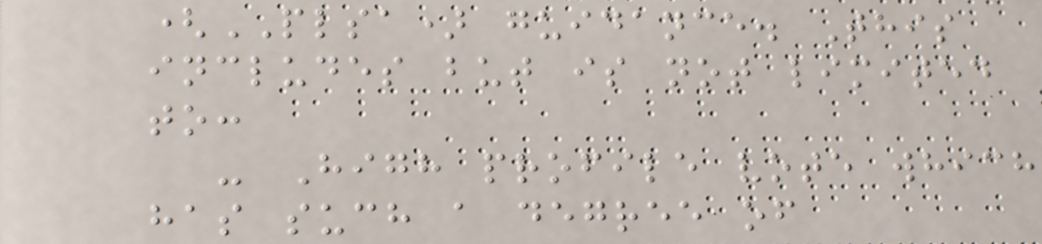(PLSA) guidance. This
includes but is not limited
to:
- High profile vote which
has such a degree of
